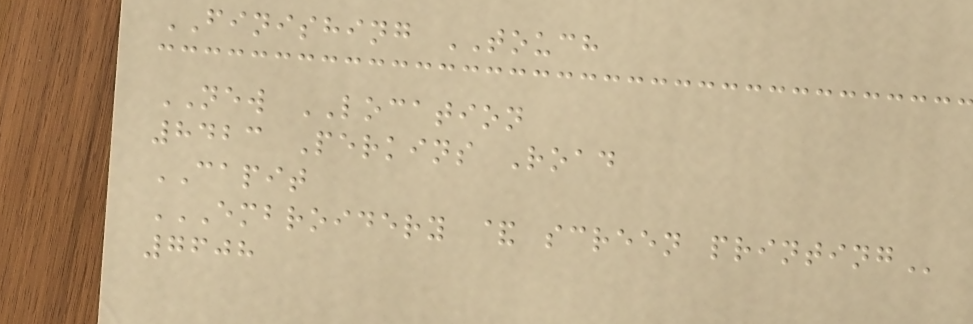FINISHING TOUCH
NEW LOCATION
8423 Perkins Road
CAPIT
EMBROIDERY & SCREEN PRINTING
7608
